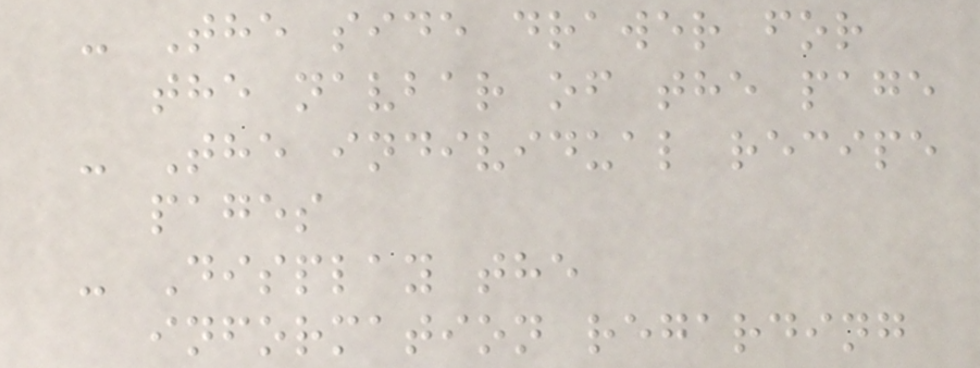- The side drawer for
the navbar of the page
- The individual recipe
pages
- Display the
information regarding
